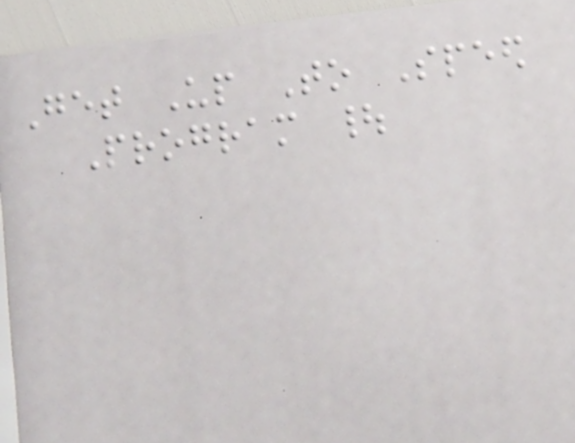Get Up To Speed
Program |
